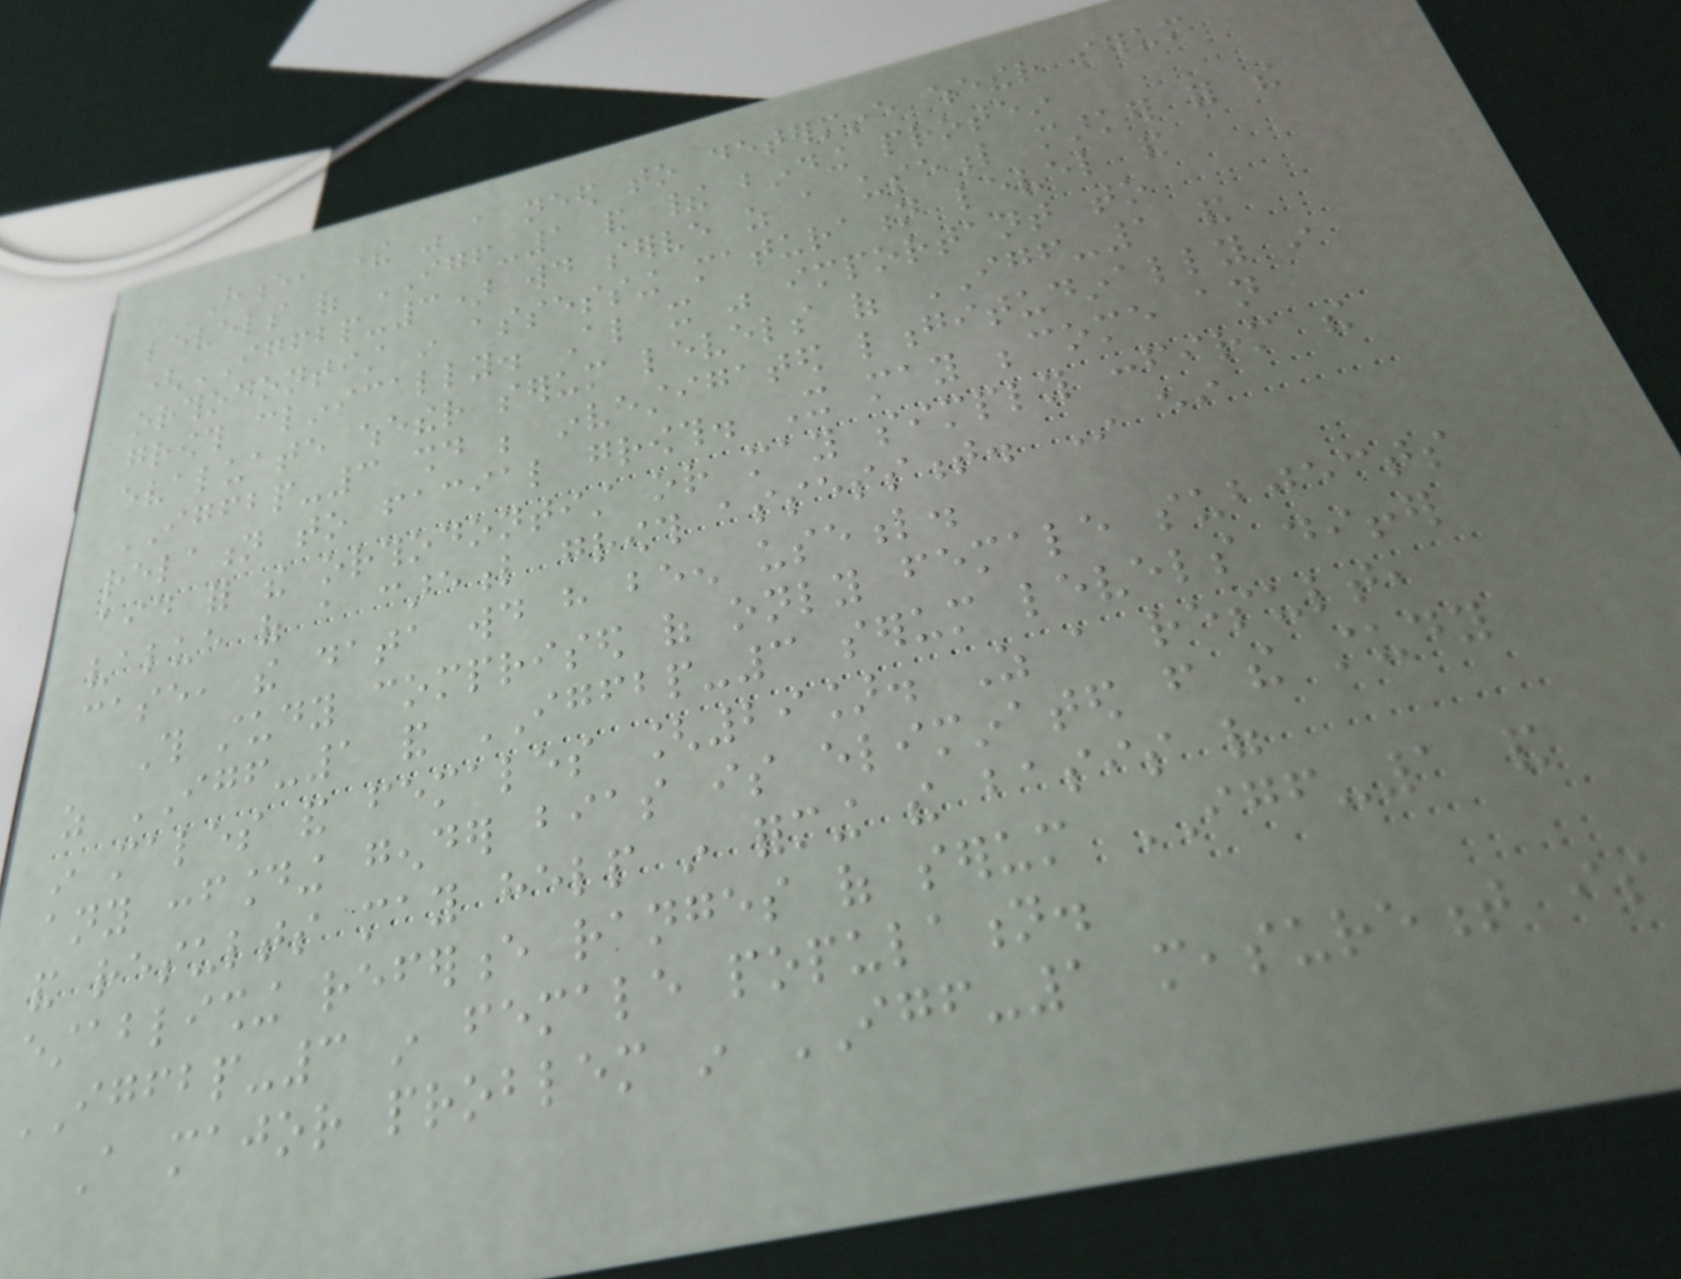Hence, there was a need to determine whether serum
levels of IGF-1 and their binding protein
(IGFBP-3) would serve as a useful marker for the
orthodontist in assessing maturation level and
growth clinically. Also it was important to
evaluate whether serum levels of IGF-1 and
IGFBP-3 should be investigated longitudinally in
relation to facial growth. It may become an
aid for the orthodontist or may simply confirm the
value of a careful growth assessment. In either
case, the data would have been useful.
This study comprised of only female subjects
as IGF-1 and IGFBP-3 serum levels differ
in males and females [29]. As a result,
any confounding gender bias is eliminated from the study
and results may help in forming the basis of
establishing reference ranges of serum IGF-1 and
IGFBP-3 in female population.
A major problem in IGF-1 measurement is
